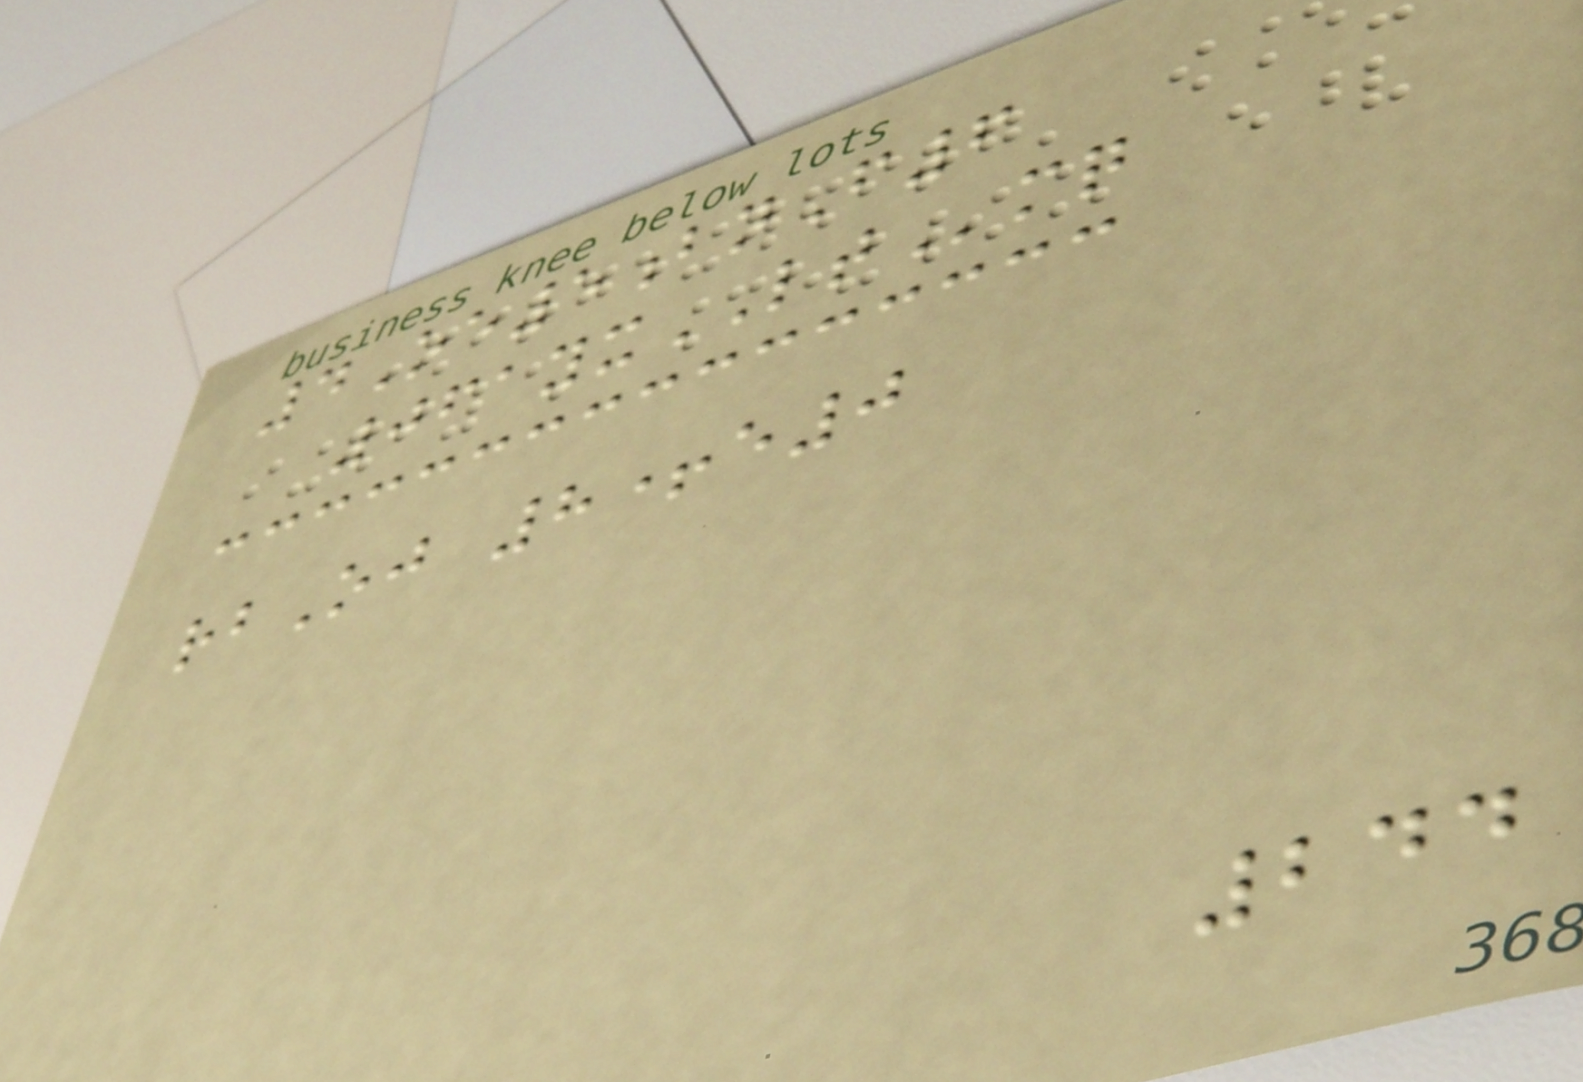4Oe5bnF6
061yxLTmq
rbOj 8+e0
244
